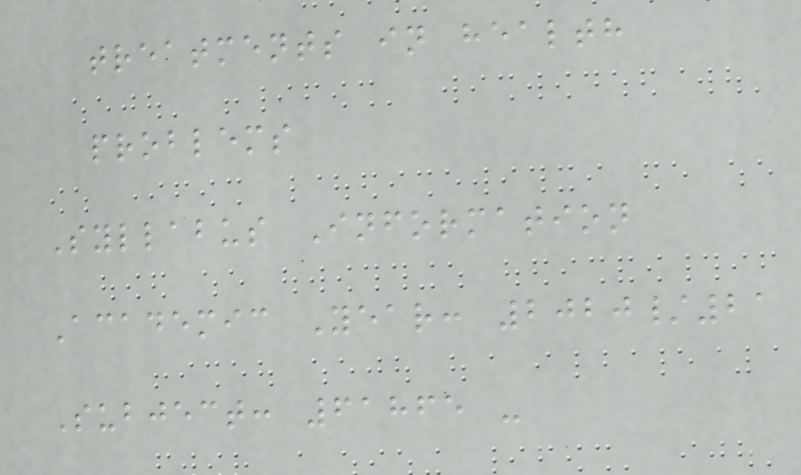treatments in health
problems
Syllabus Information
Academic Year: 2020/21
Subject: 61865 -
